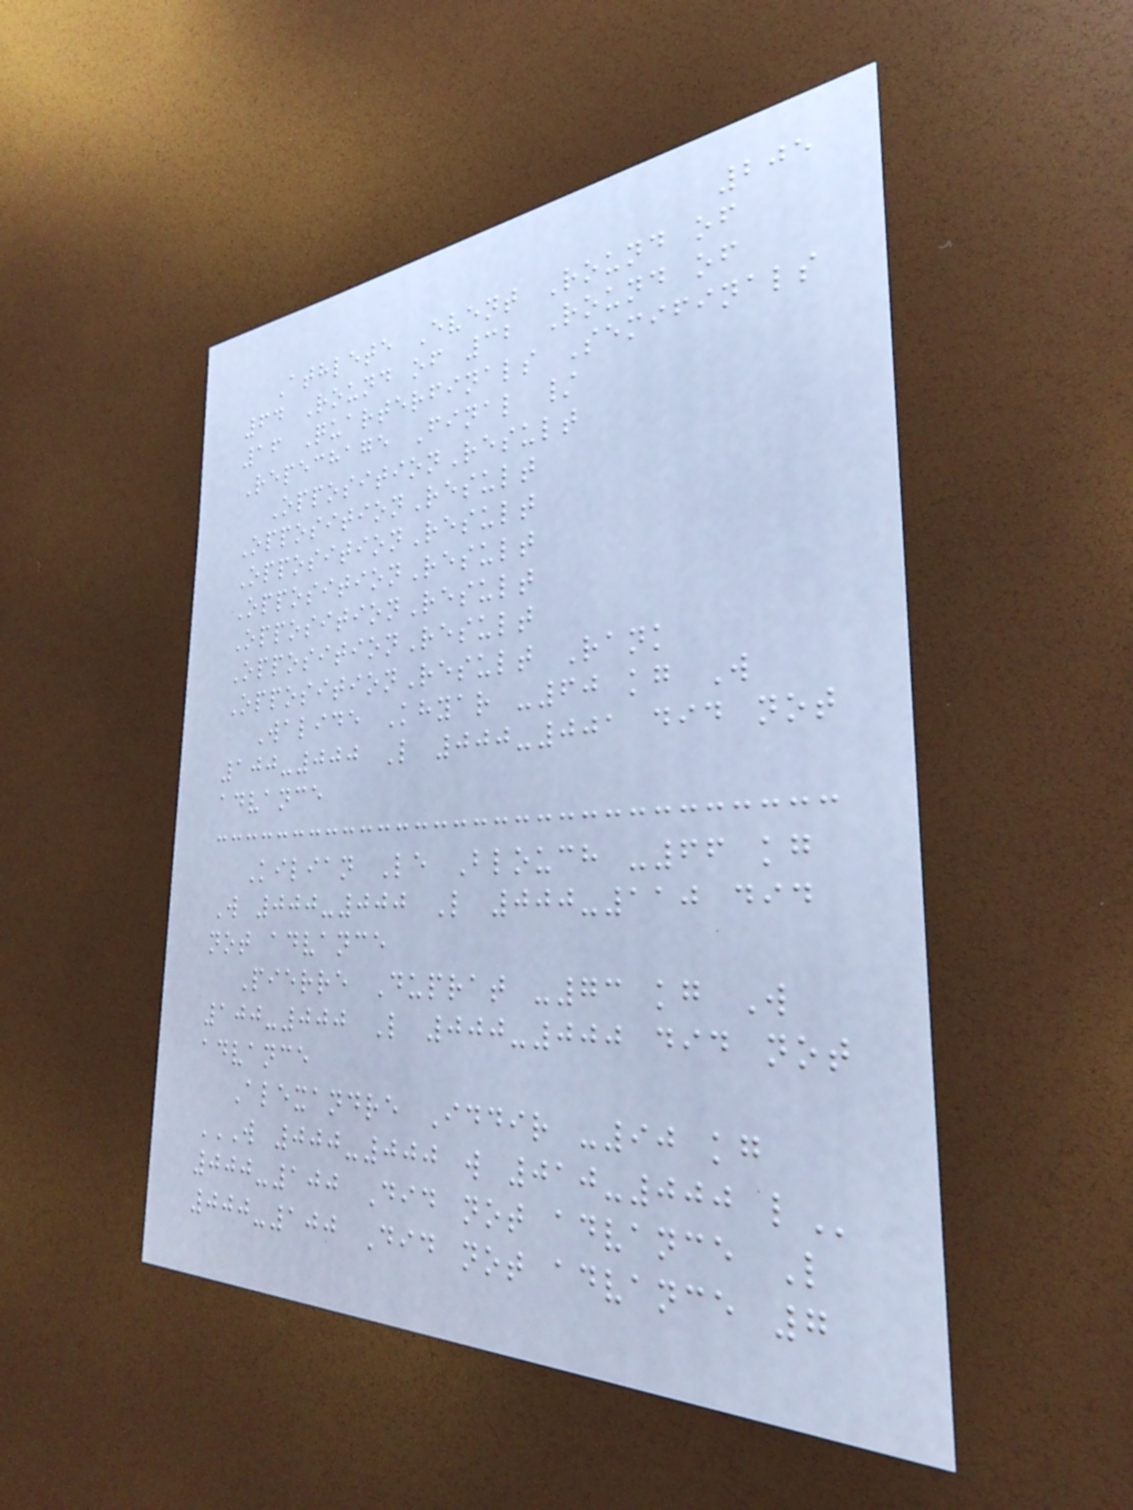205
Athlete Event Round of
64 Round of 32 Round of
16 Quarterfinals Semifinals
Repechage Final /
OppositionResult
OppositionResult
OppositionResult
OppositionResult
OppositionResult
OppositionResult
OppositionResult Rank
Walide Khyar -60 kg W
100-000 L 000-001 did not
advance
Kilian Le Blouch -66 kg
W 000-000 L 000-110 did
not advance
Pierre Duprat -73 kg W
100-000 L 000-000 did not
advance
Alexandre Iddir -90 kg
W 000-000 W 010-000 L
000-100 Did not advance L
000-100 Did not advance 7
